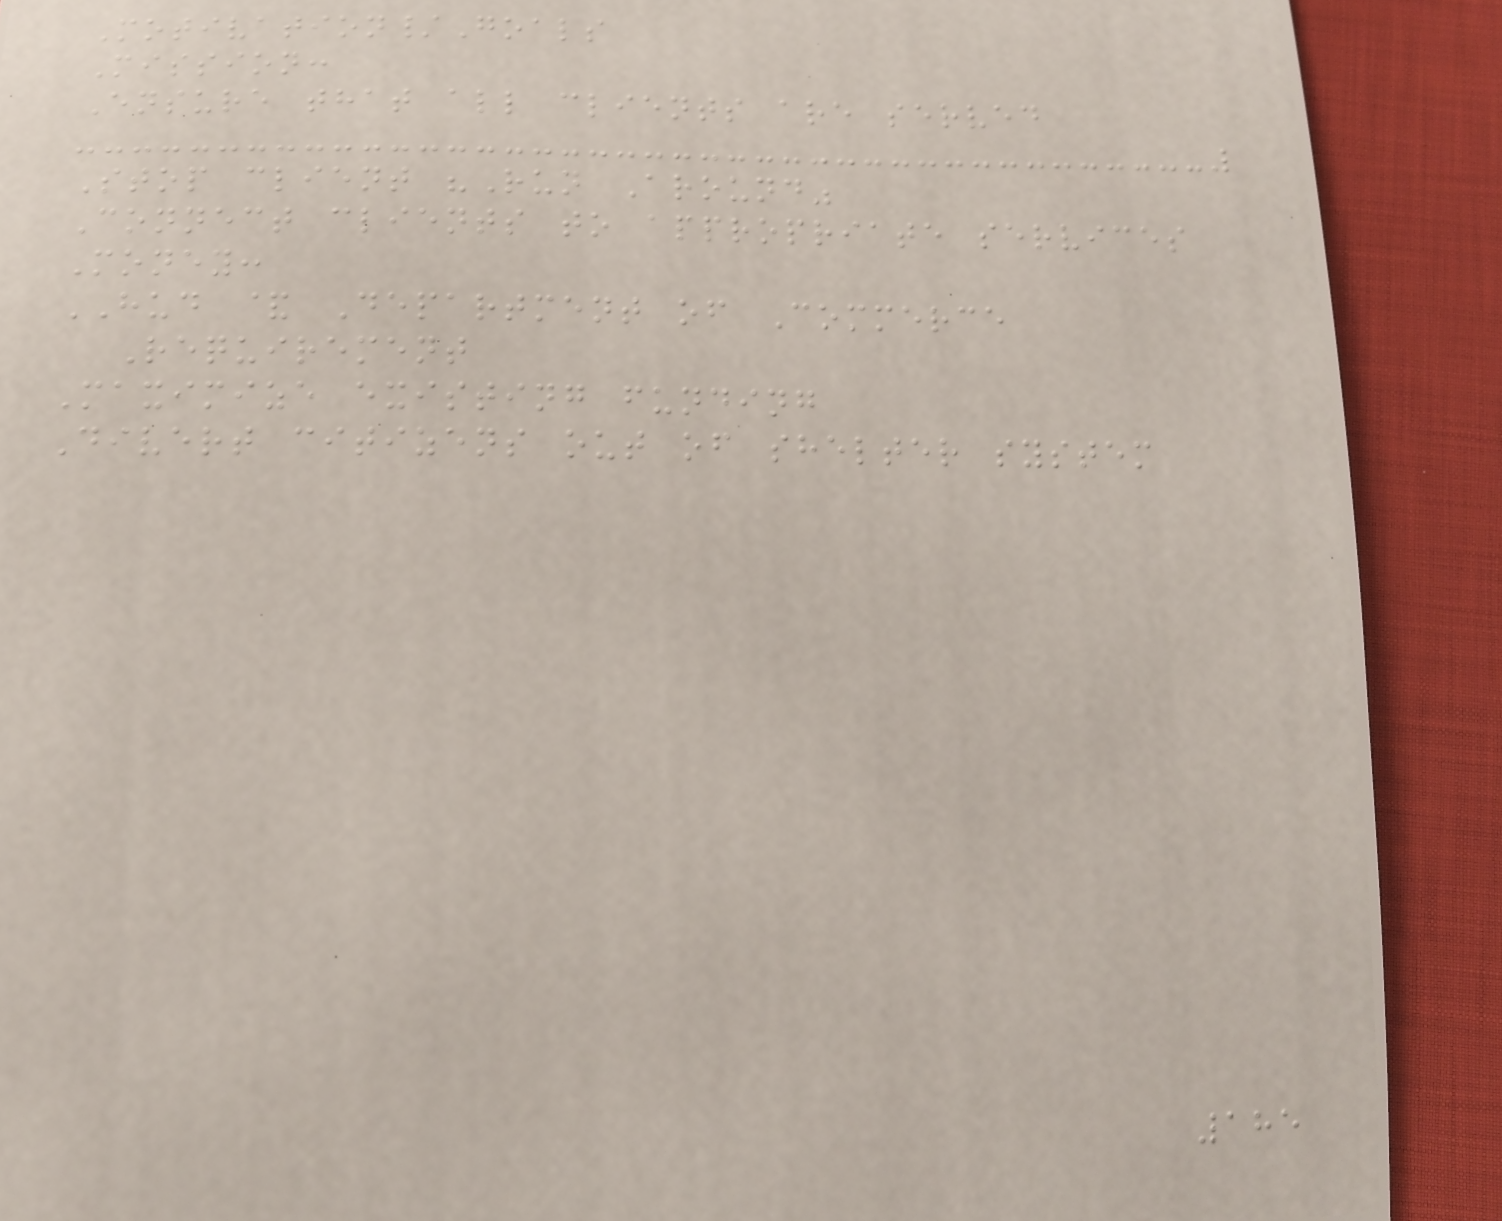Motivation/Goals
Mission:
Ensure that all clients are served
Stop client "Run Around"
Connect clients to appropriate services
Money:
HUD & Department of Commerce
Requirement
Maximize existing funding
Divert citizens out of shelter system
185
